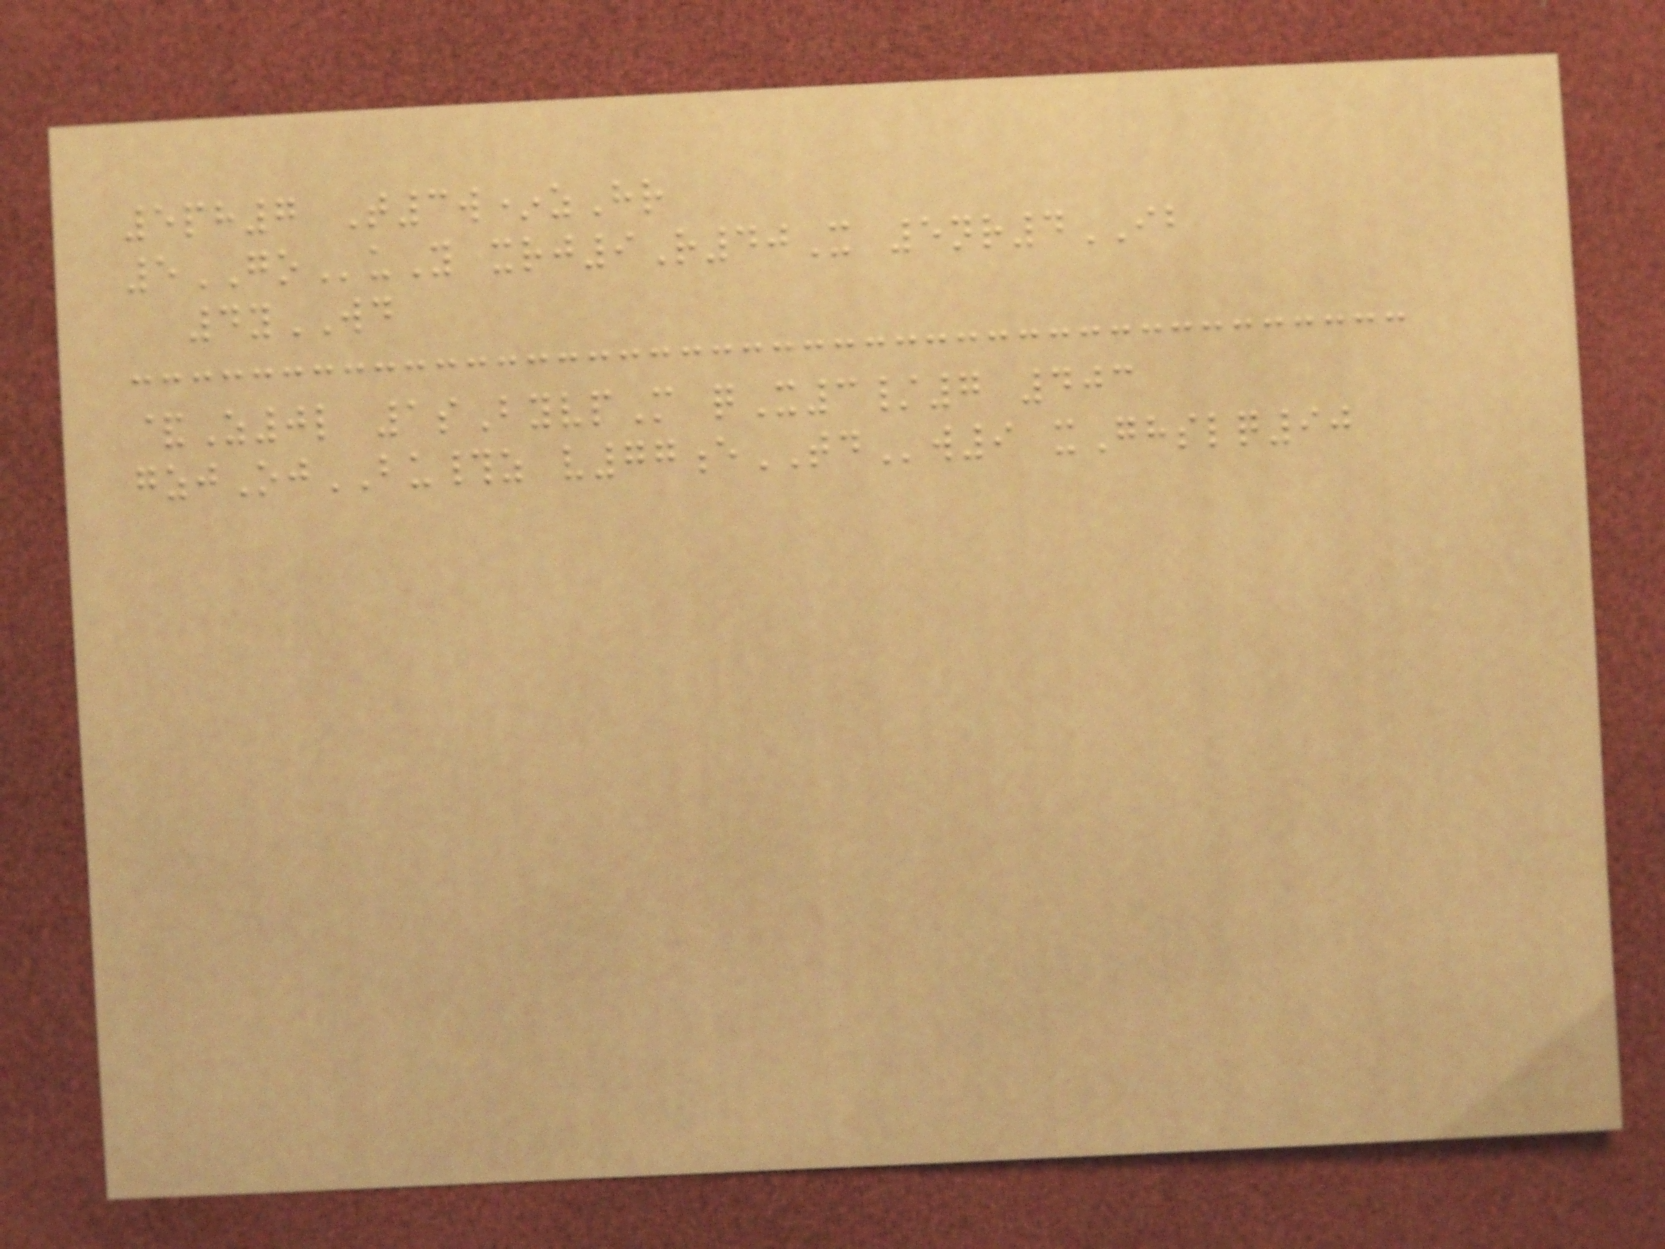5ph7 T3w*zHr
5GOuY xrj9R40X 5nr4IB
4yWD
&Z0l 1sByvpM qX3/7 403
gzjOjBU#z v77eTDw9 xGhslq90
